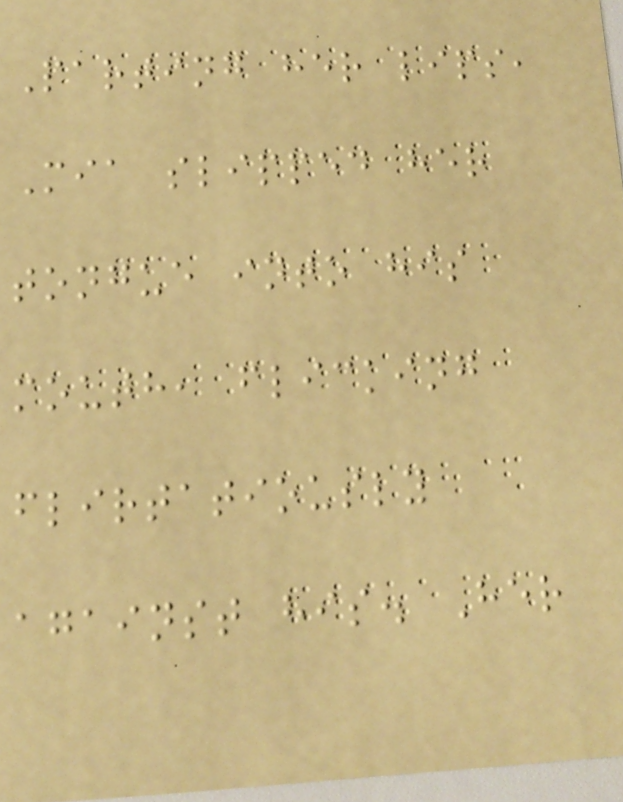Parting her lips,
Mia slipped her
tongue into his
mouth, flicking
flirtatiously
against his. Her
